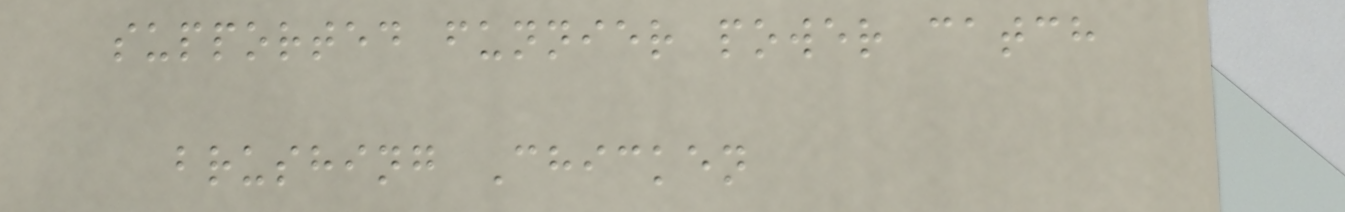supported funnier power catch
brushing Chicken
